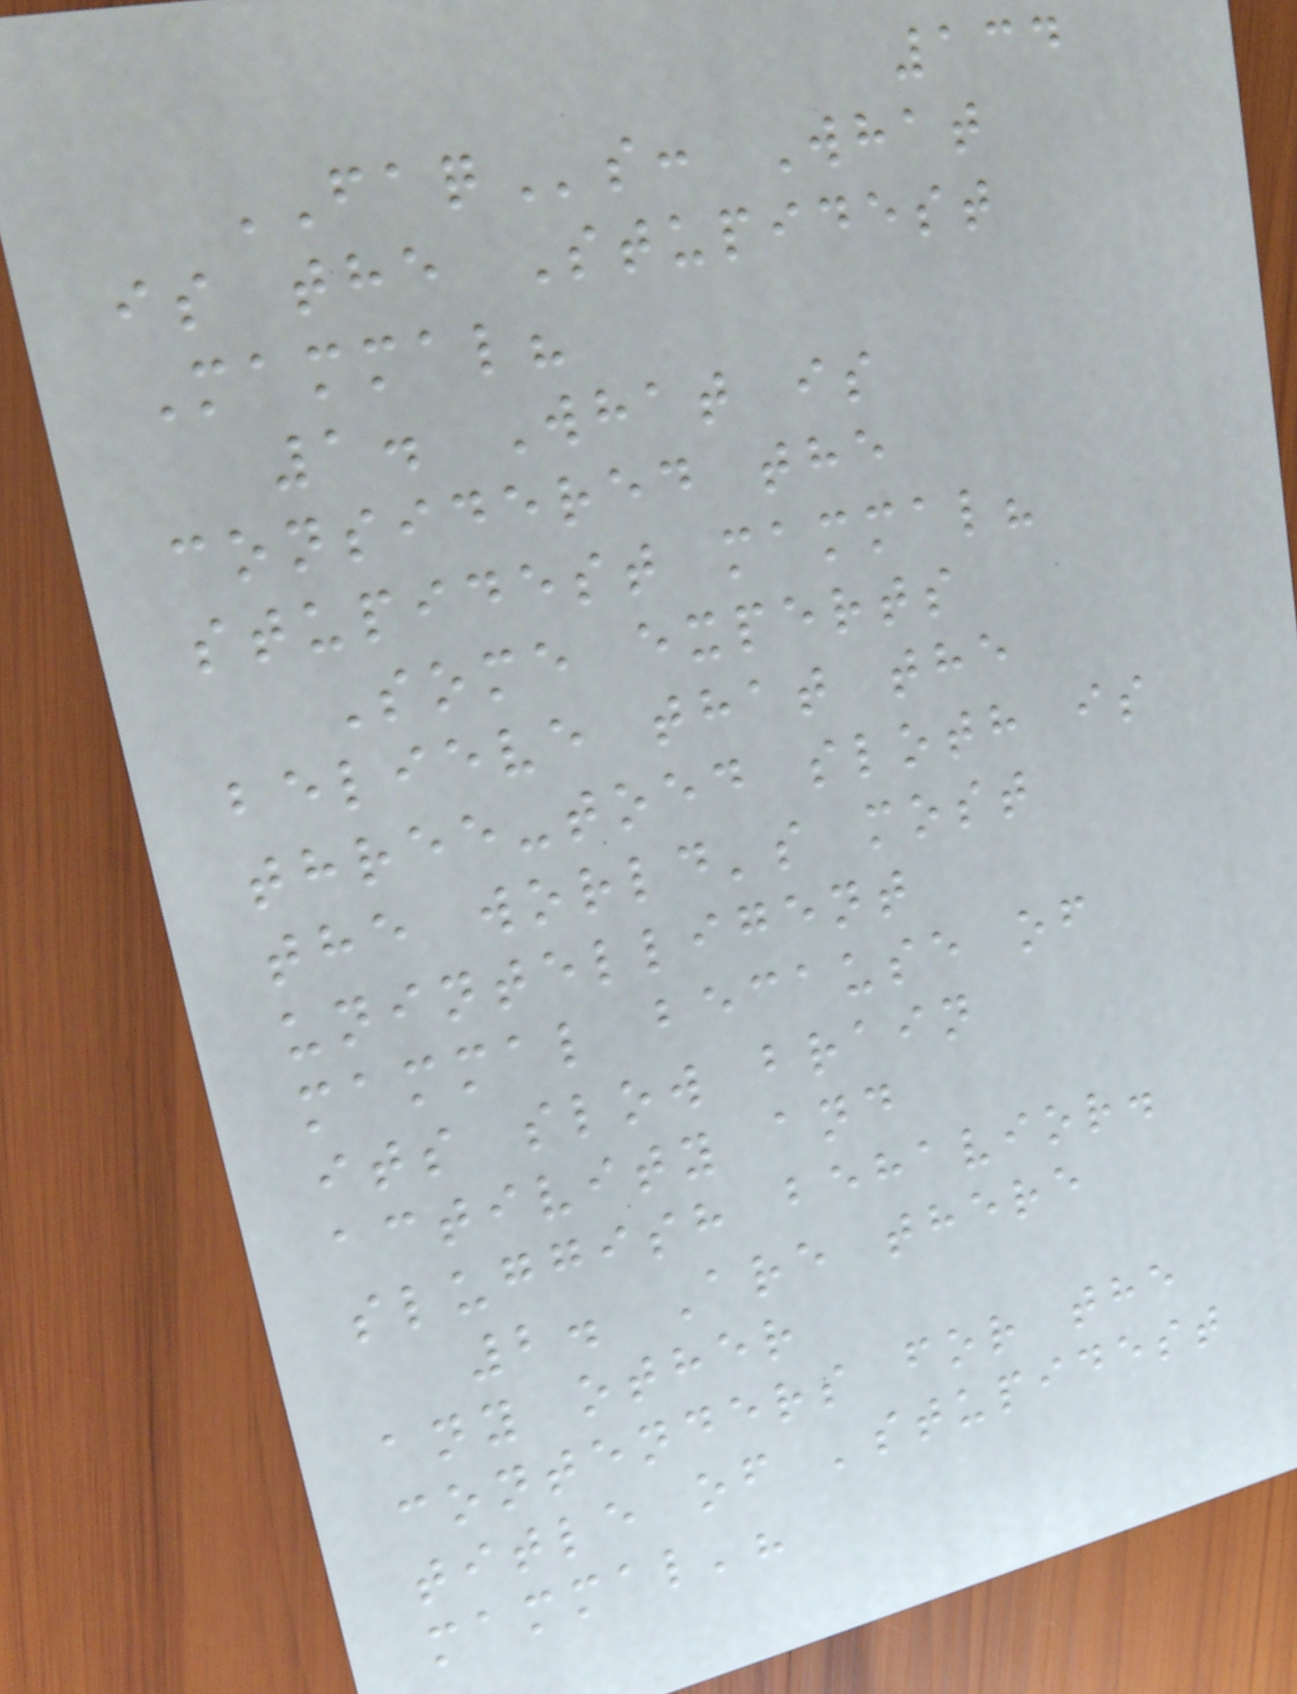134
FAQs: What
is the Stupidest
Mammal?
1. What is
considered the
stupidest mammal?
Some experts
believe that the
three-toed sloth is
the world's most
unintelligent
mammal because of
its slow brain
activity and
sluggish behavior.
2. Are there
any other
contenders for the
title of 'stupidest
mammal'?
